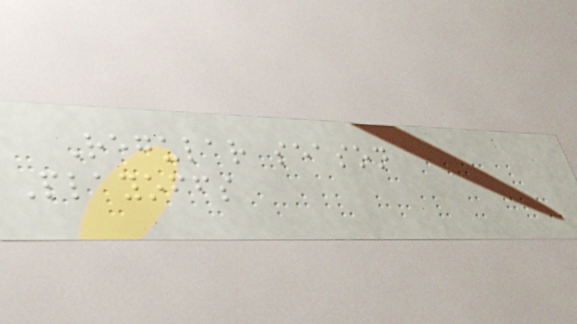Regular season
Playoffs
